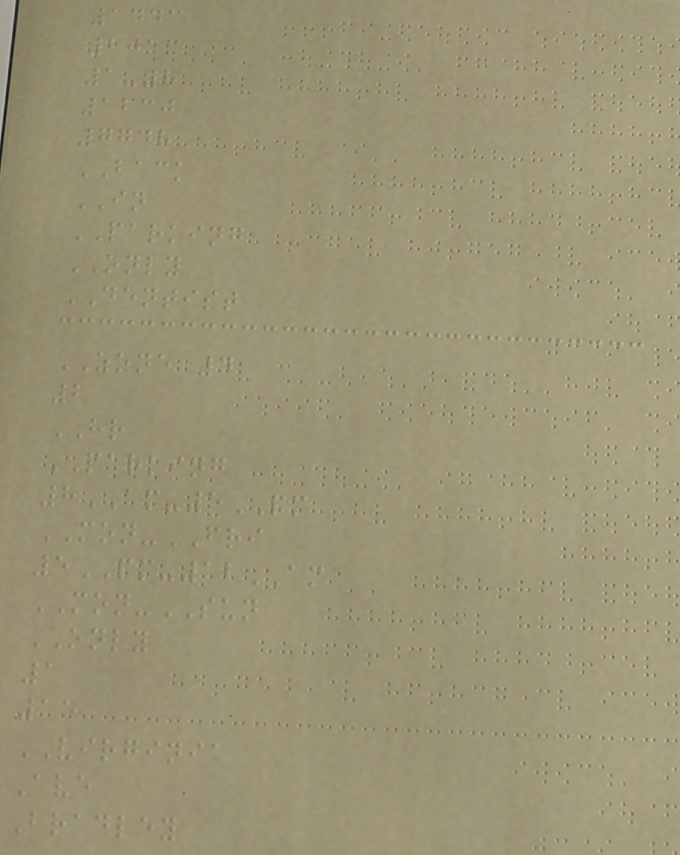1443
2013
1-8
1230
7748
BACK
IN
PARKING
ONLY
DENTIST
ZONE 4
2
HR
PARKING
8AM-5PM
MON-FRI
5PM-12AM
MON-SUN
ONLY
1
15
VIRGINIA
Ave
Bradley
